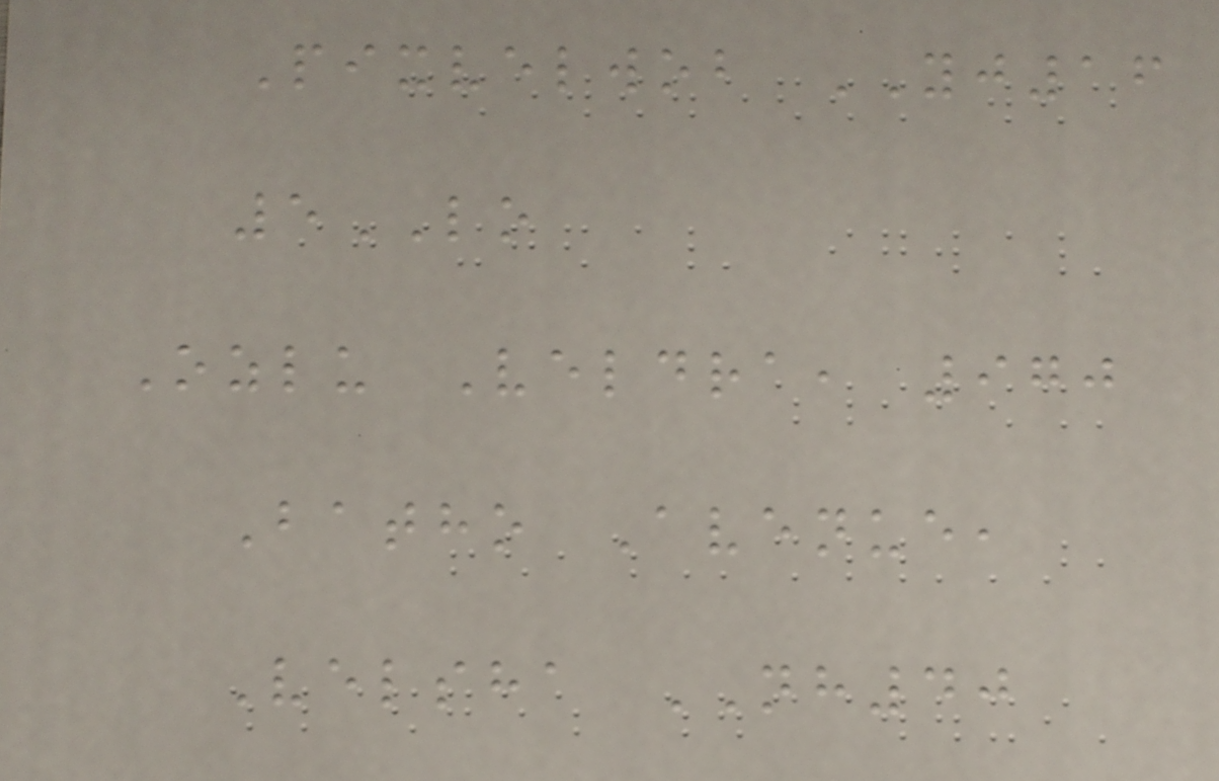Pixvelwob YJ16
5LO
Ozlu Veldra, 970
Batho Avenue,
Velsha NH40
